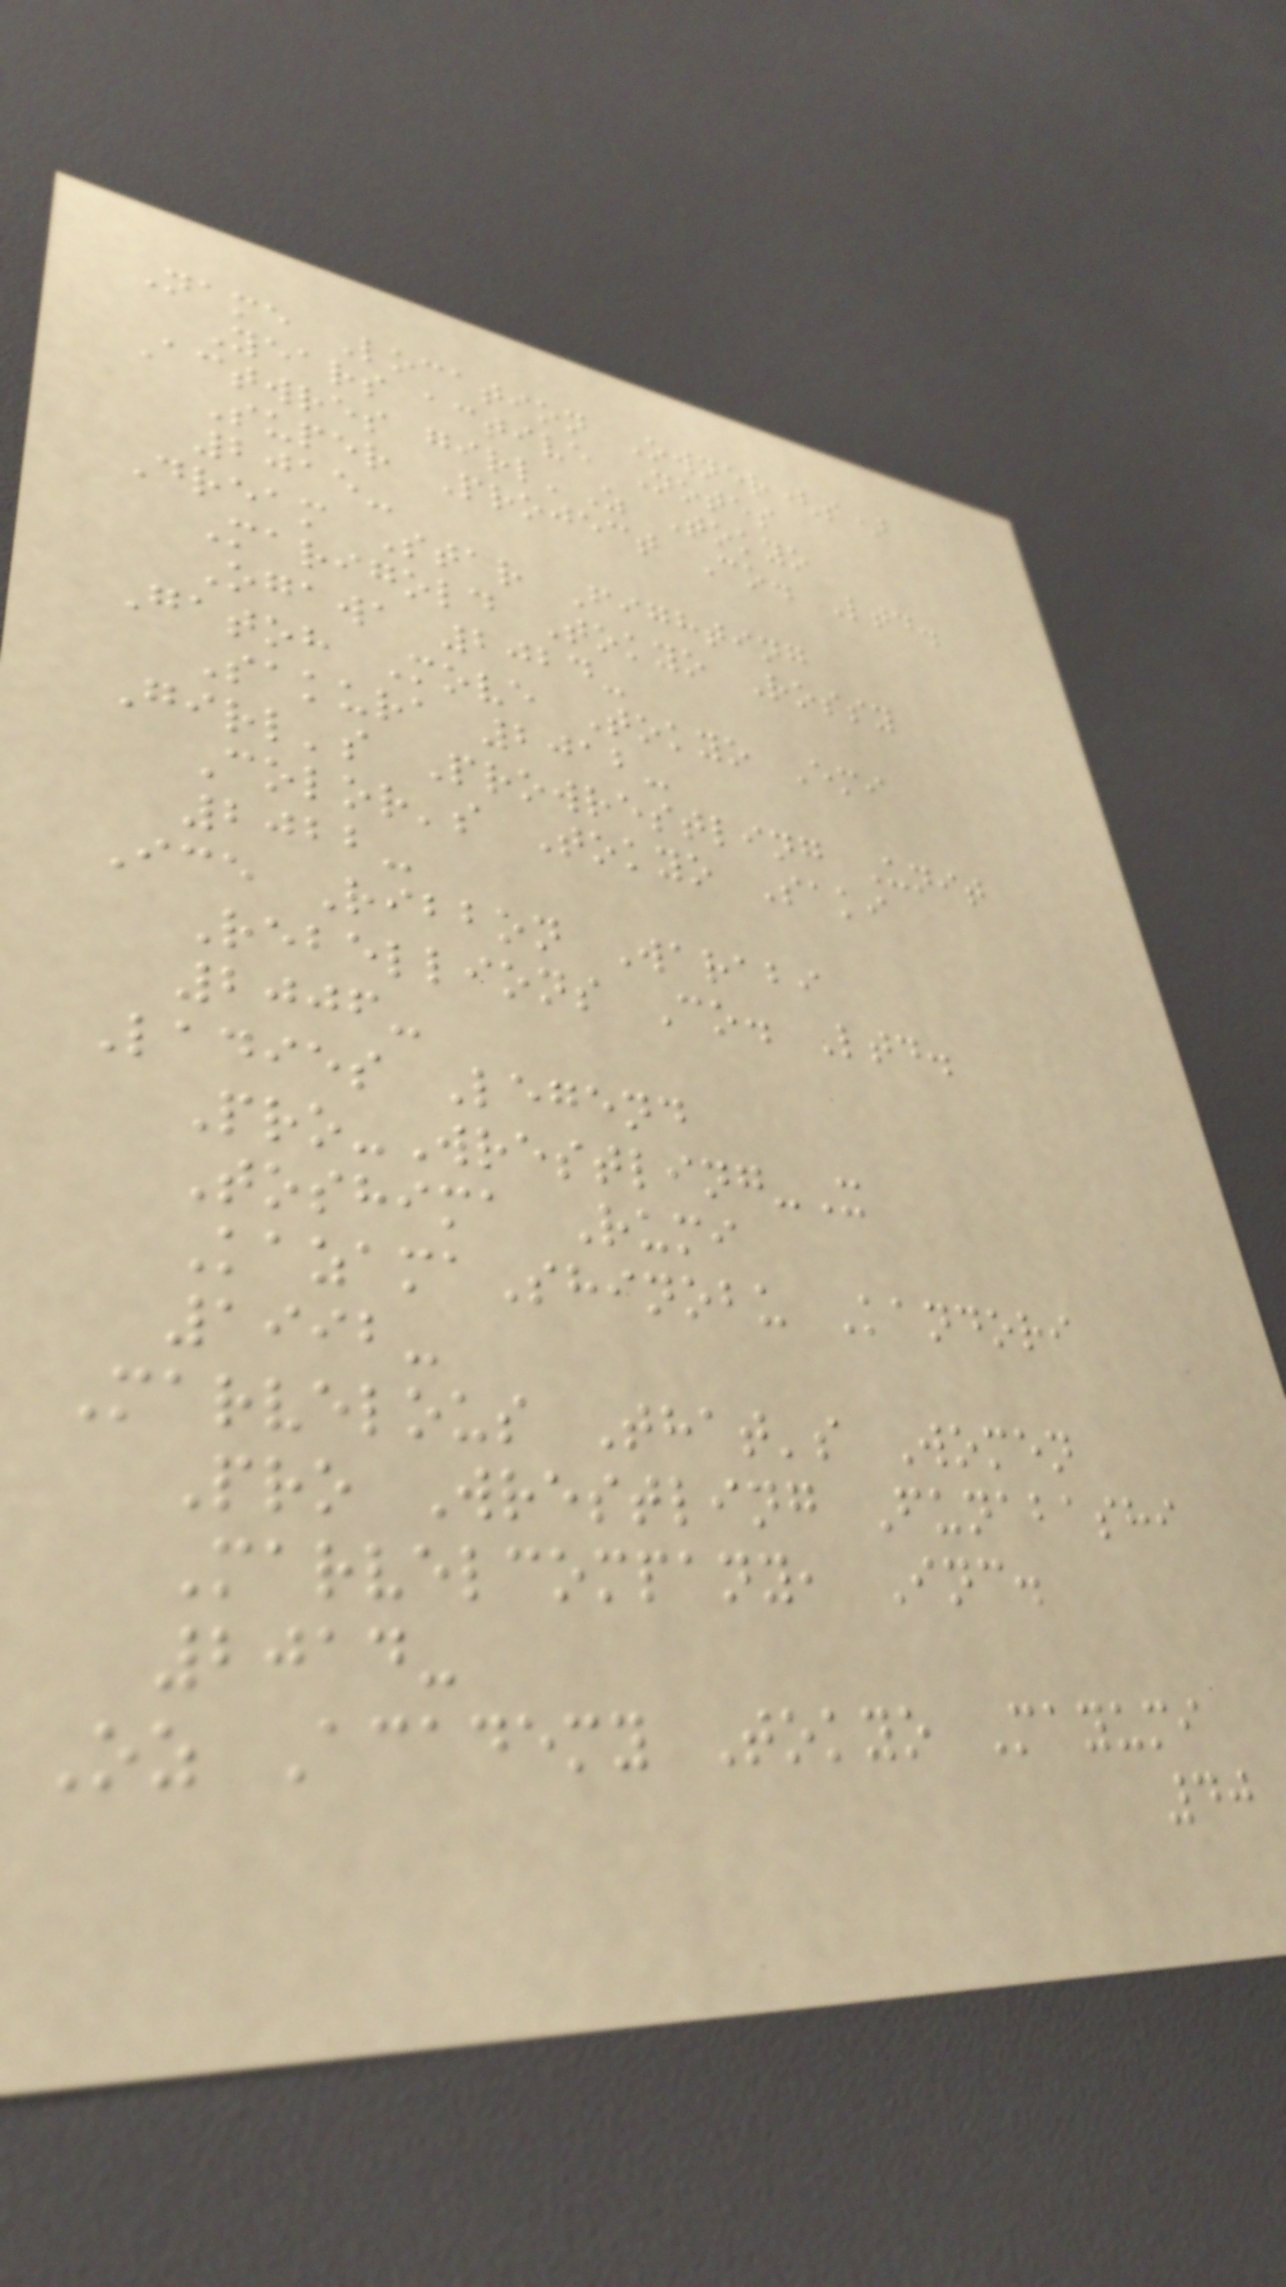Name Location Owner(s)
Years active Notes
Actwres girl'Z Tokyo
Super Project Co. Ltd.
2015-
Dream Star Fighting
Marigold Tokyo Rossy
Ogawa 2024-
Gatoh Move Tokyo Emi
Sakura 2012-
Girl's Prowrestling Unit
Color's Tokyo Saki
2022-
Ice Ribbon Warabi
Rebellions Co. Ltd.
2006-
Ladies Legend
Pro-Wrestling-X
Toshima Rumi
KazamaShinobu Kandori
1992-
Marvelous That's Women
Pro Wrestling Funabashi
Marvelcompany, Inc.
2014-
Oz Academy Tokyo Mayumi
40
